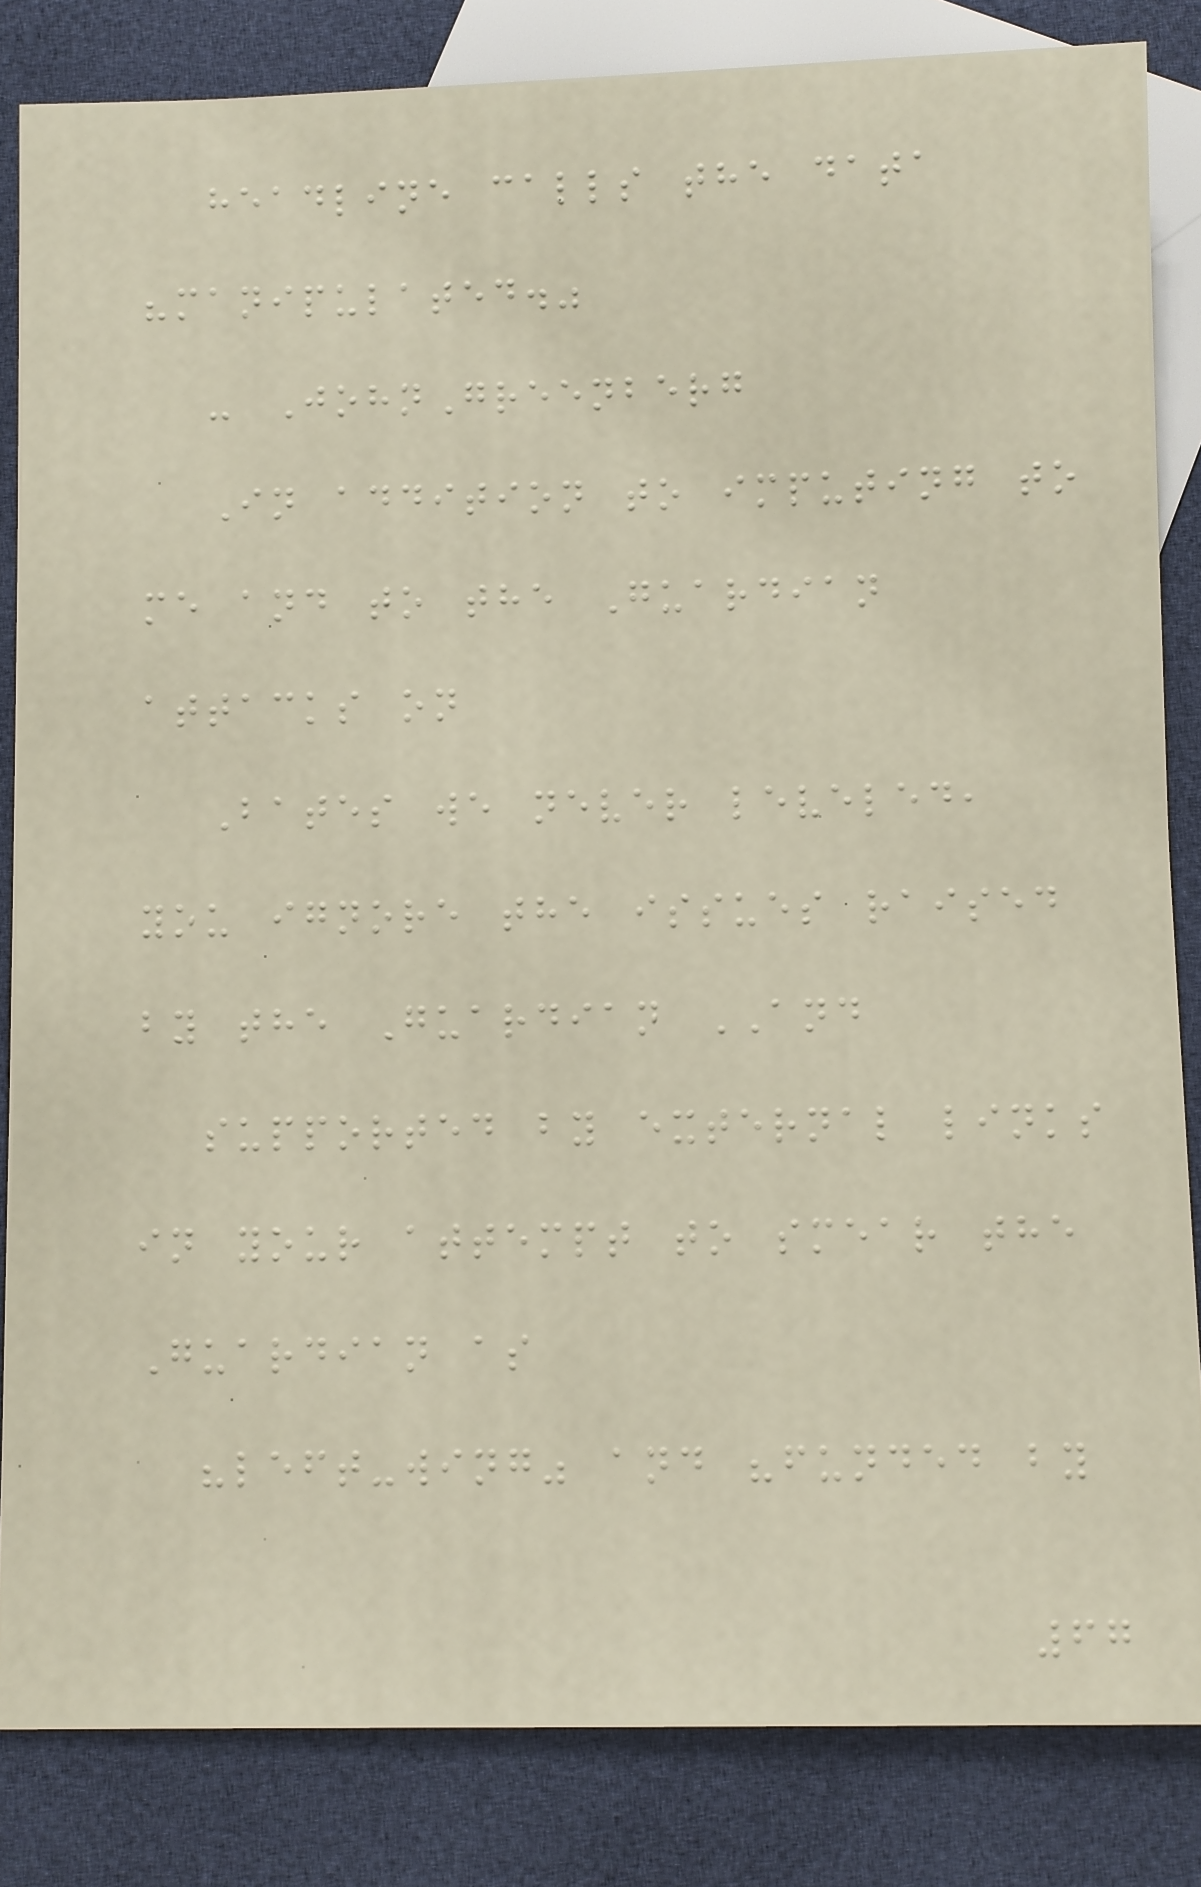headline calls the data
"manipulated."
- JohnGreenberg
In addition to imputing to
me and to the Guardian
attacks on
Bates we never leveled,
you ignore the issues raised
by the Guardian AND
supported by external links
in your attempt to smear the
Guardian as
"left-wing" and "funded by
67
